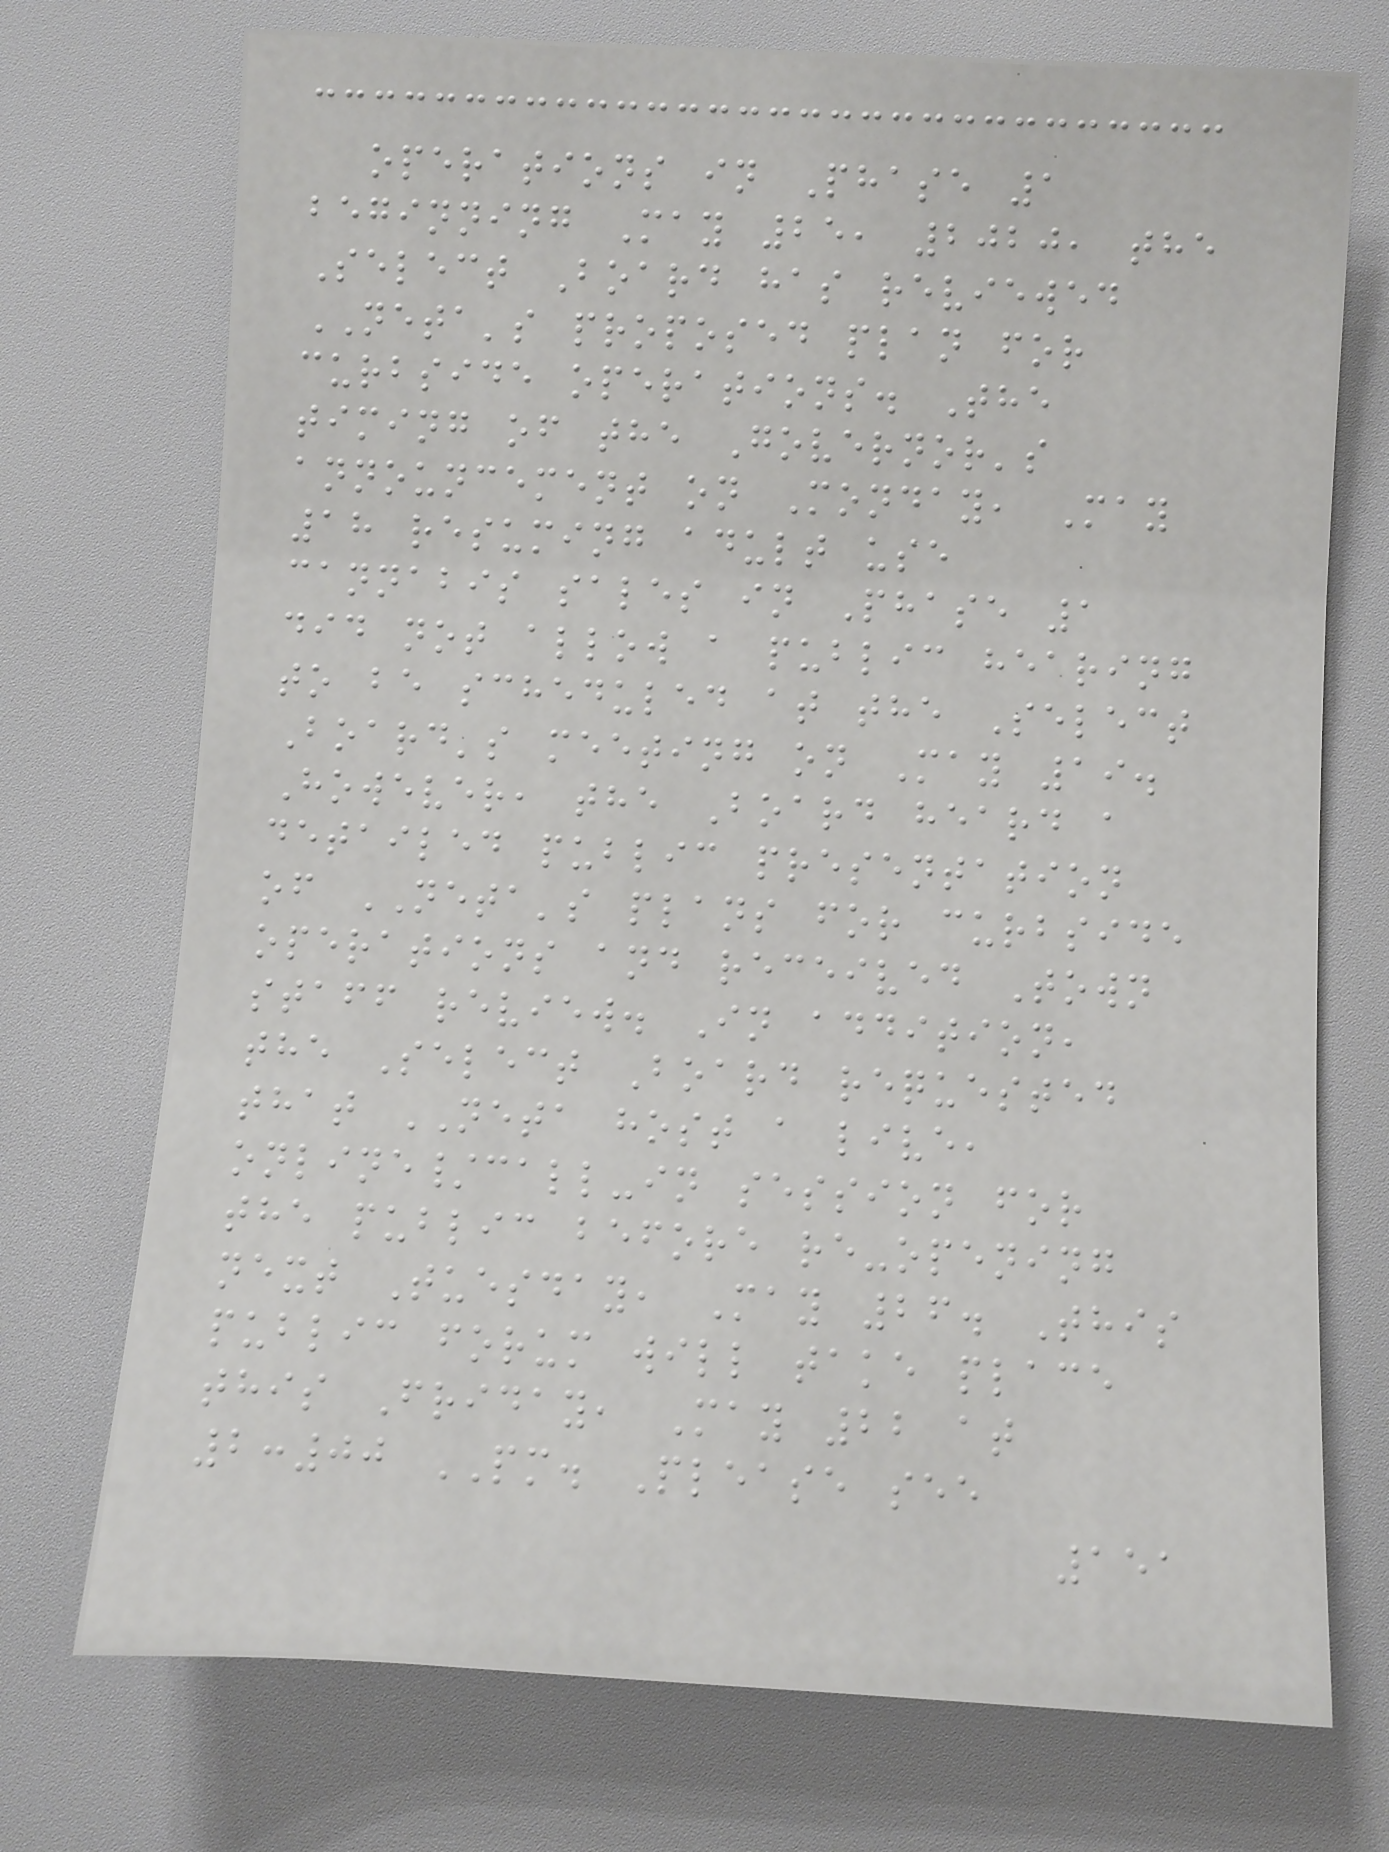operations in Phase 1
beginning May 25, 2020, the
Select Board has reviewed
NETA's proposed plan for
curbside operations. The
timing of the Governor's
announcement on Monday, May
18 resuming adult use
cannabis sales in Phase 1
did not allow a public hearing
to be scheduled at the Select
Board's meeting on May 19.
However, the Board heard a
detailed public presentation
of NETA's plans for curbside
operations and received Town
staff review. In addition,
the Select Board requested
that NETA host a live,
online/call-in session for
the public before re-opening
next Tuesday, May 26. This
public forum will take place
this Friday, May 22 at
2:00 PM. Please see
151
